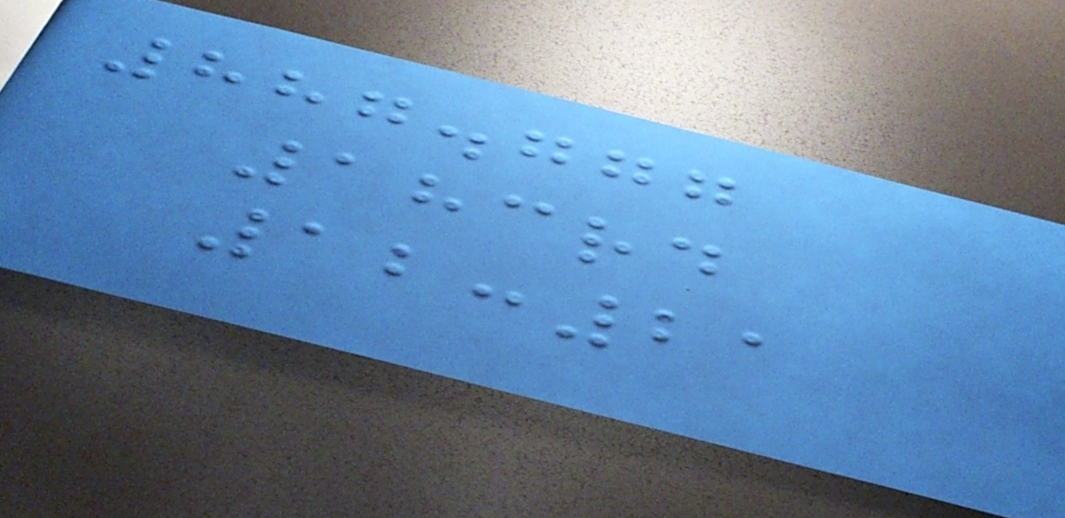887.777
183rd
12:21
